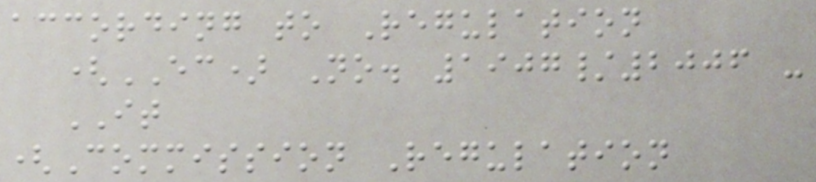according to Regulation
(EC) No. 1907/2006 -
IT
(Commission Regulation
